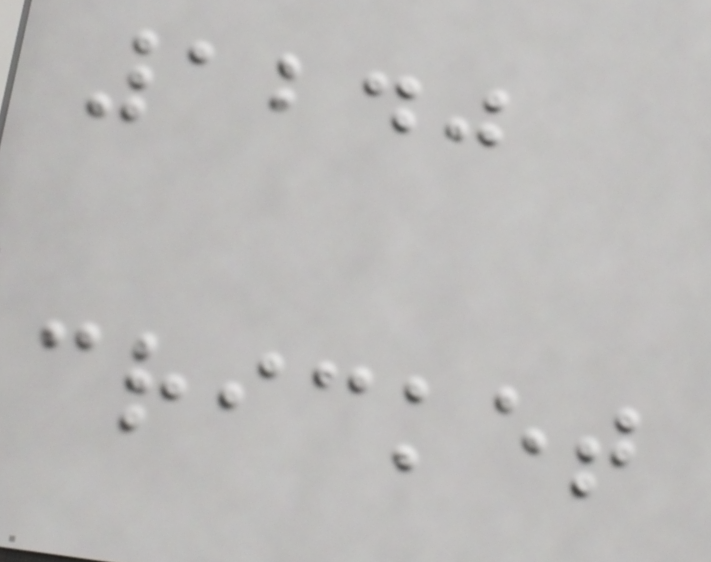1240
cricket
